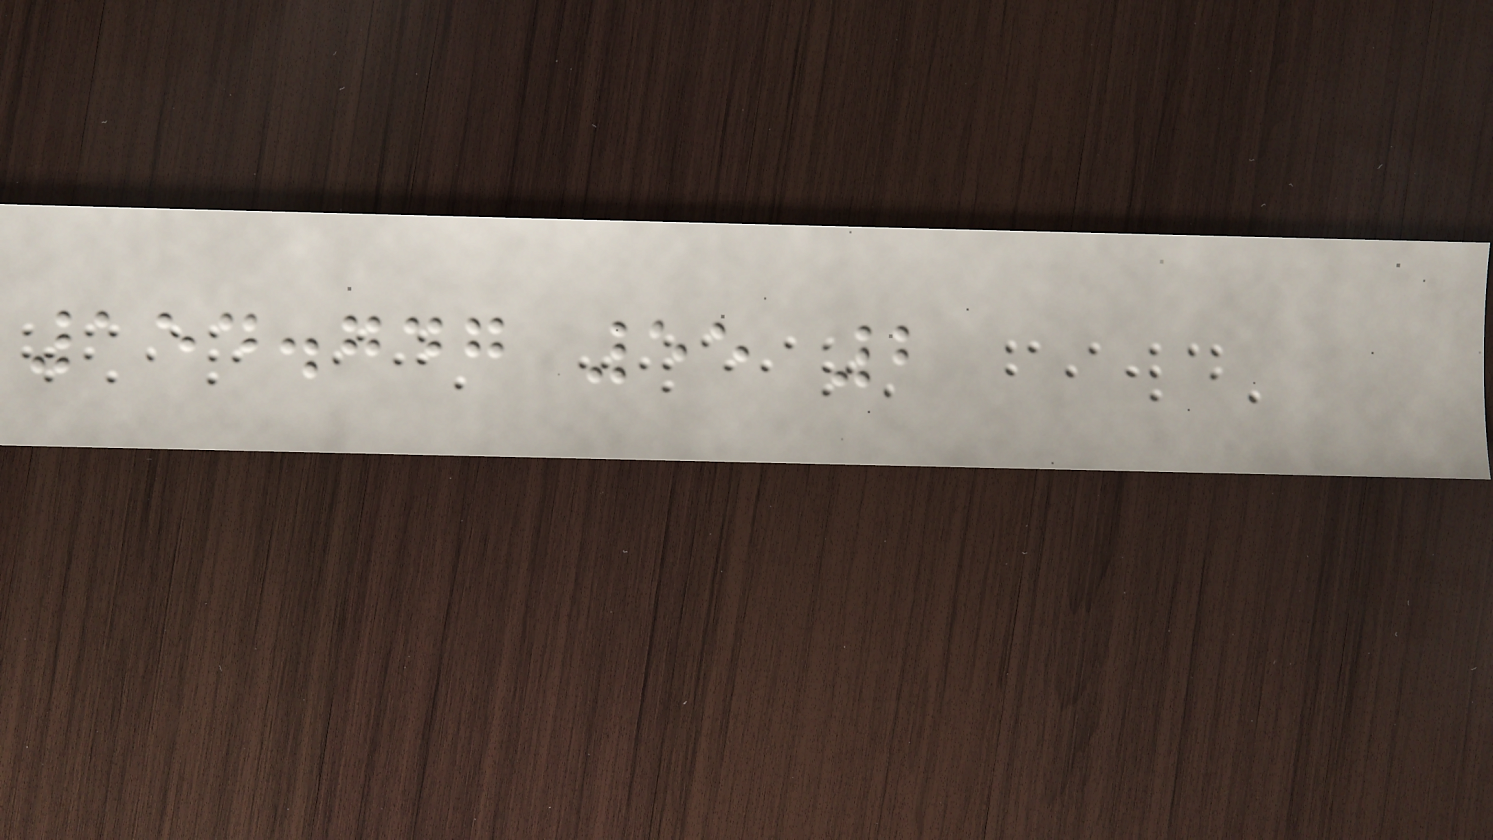154.747 55 2
